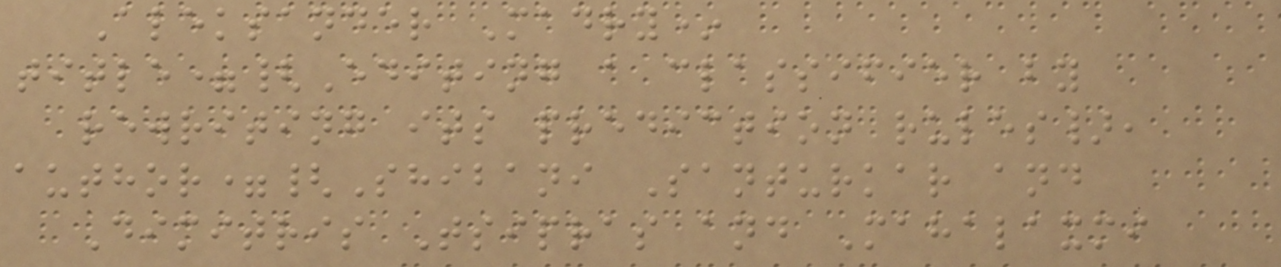Aleksander Madry*
title={Editing a classifier by
rewriting its prediction rules},
author={Shibani Santurkar and
Dimitris Tsipras and Mahalaxmi
